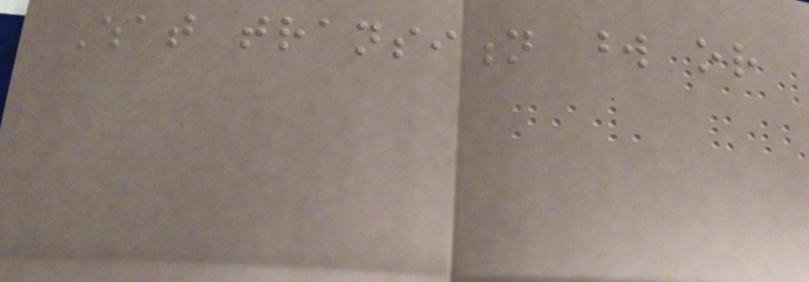What transition word or
